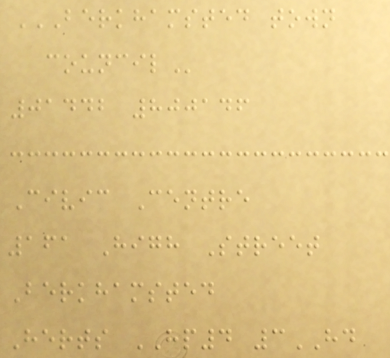BERKHAMSTED TOWN
COUNCIL
01442 800146
Civic Centre
161 High Street
Berkhamsted
Herts HP4 3HD
